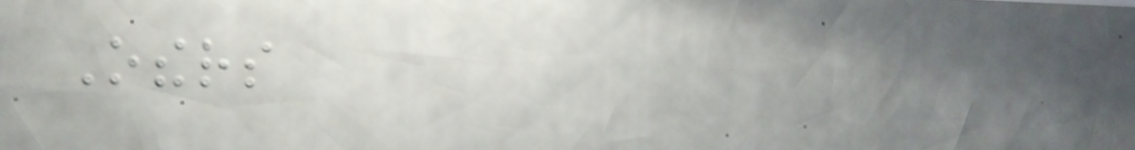Others
